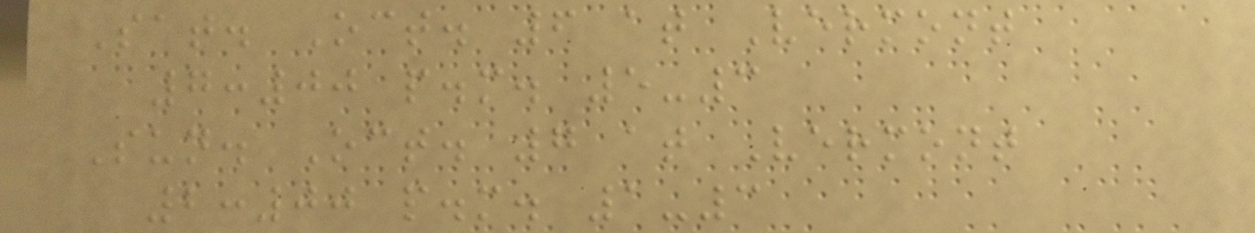Sat. Oct. 6 at Vermont
7:00 p.m. 5-3
Sun. Oct. 7 at Vermont
2:00 p.m. 1-3
